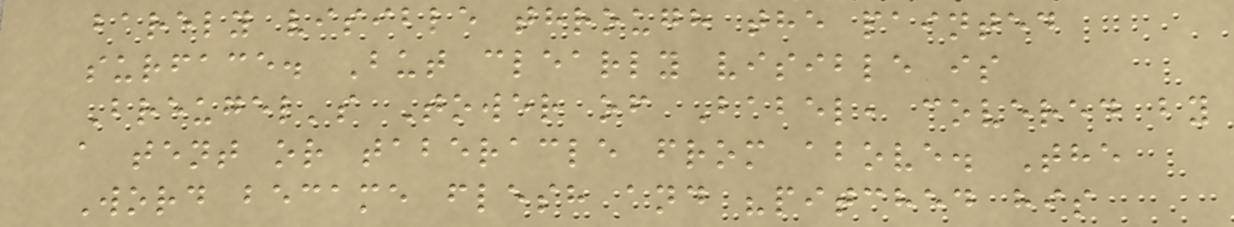barely visible through the painted
surface. But clearly visible is
Breugel's Tower of Babel, covered by
a tent or taberacle from above. The
Word became flesh and "pitched his
